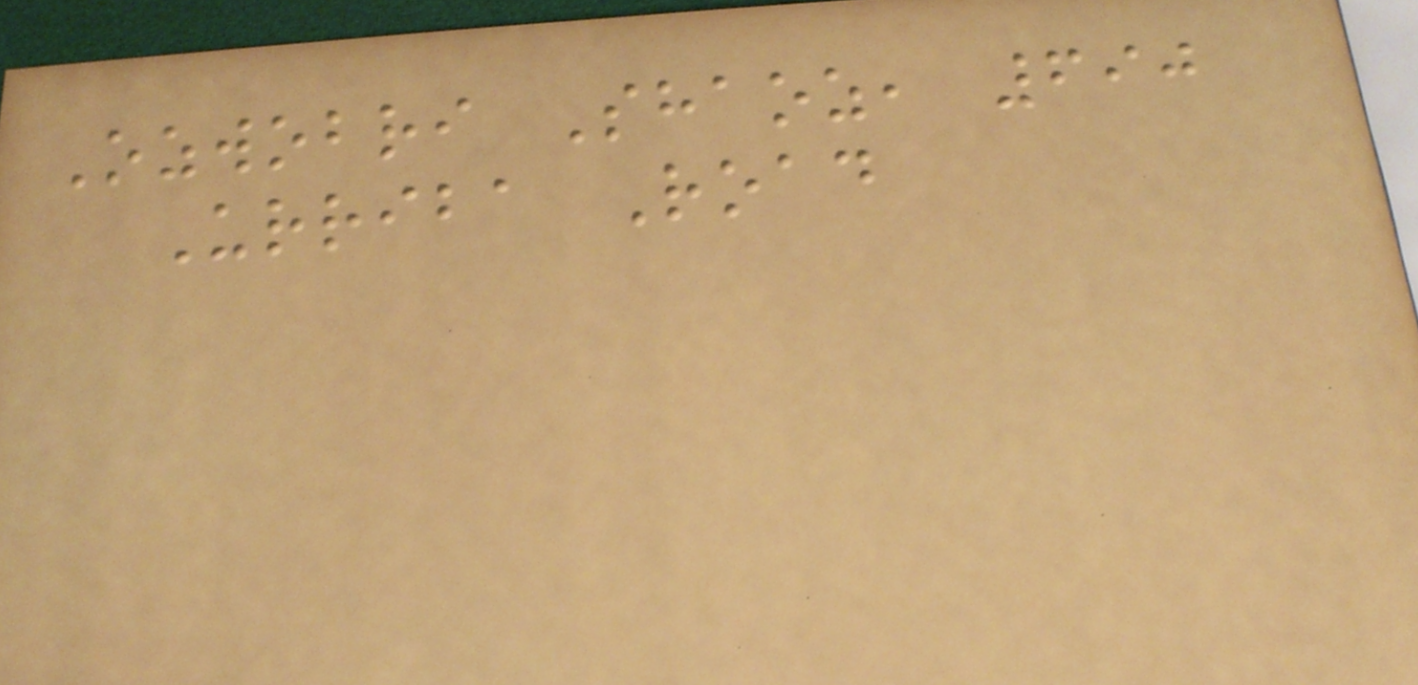Ozwobri Shaoz, 690
Urriba Road
